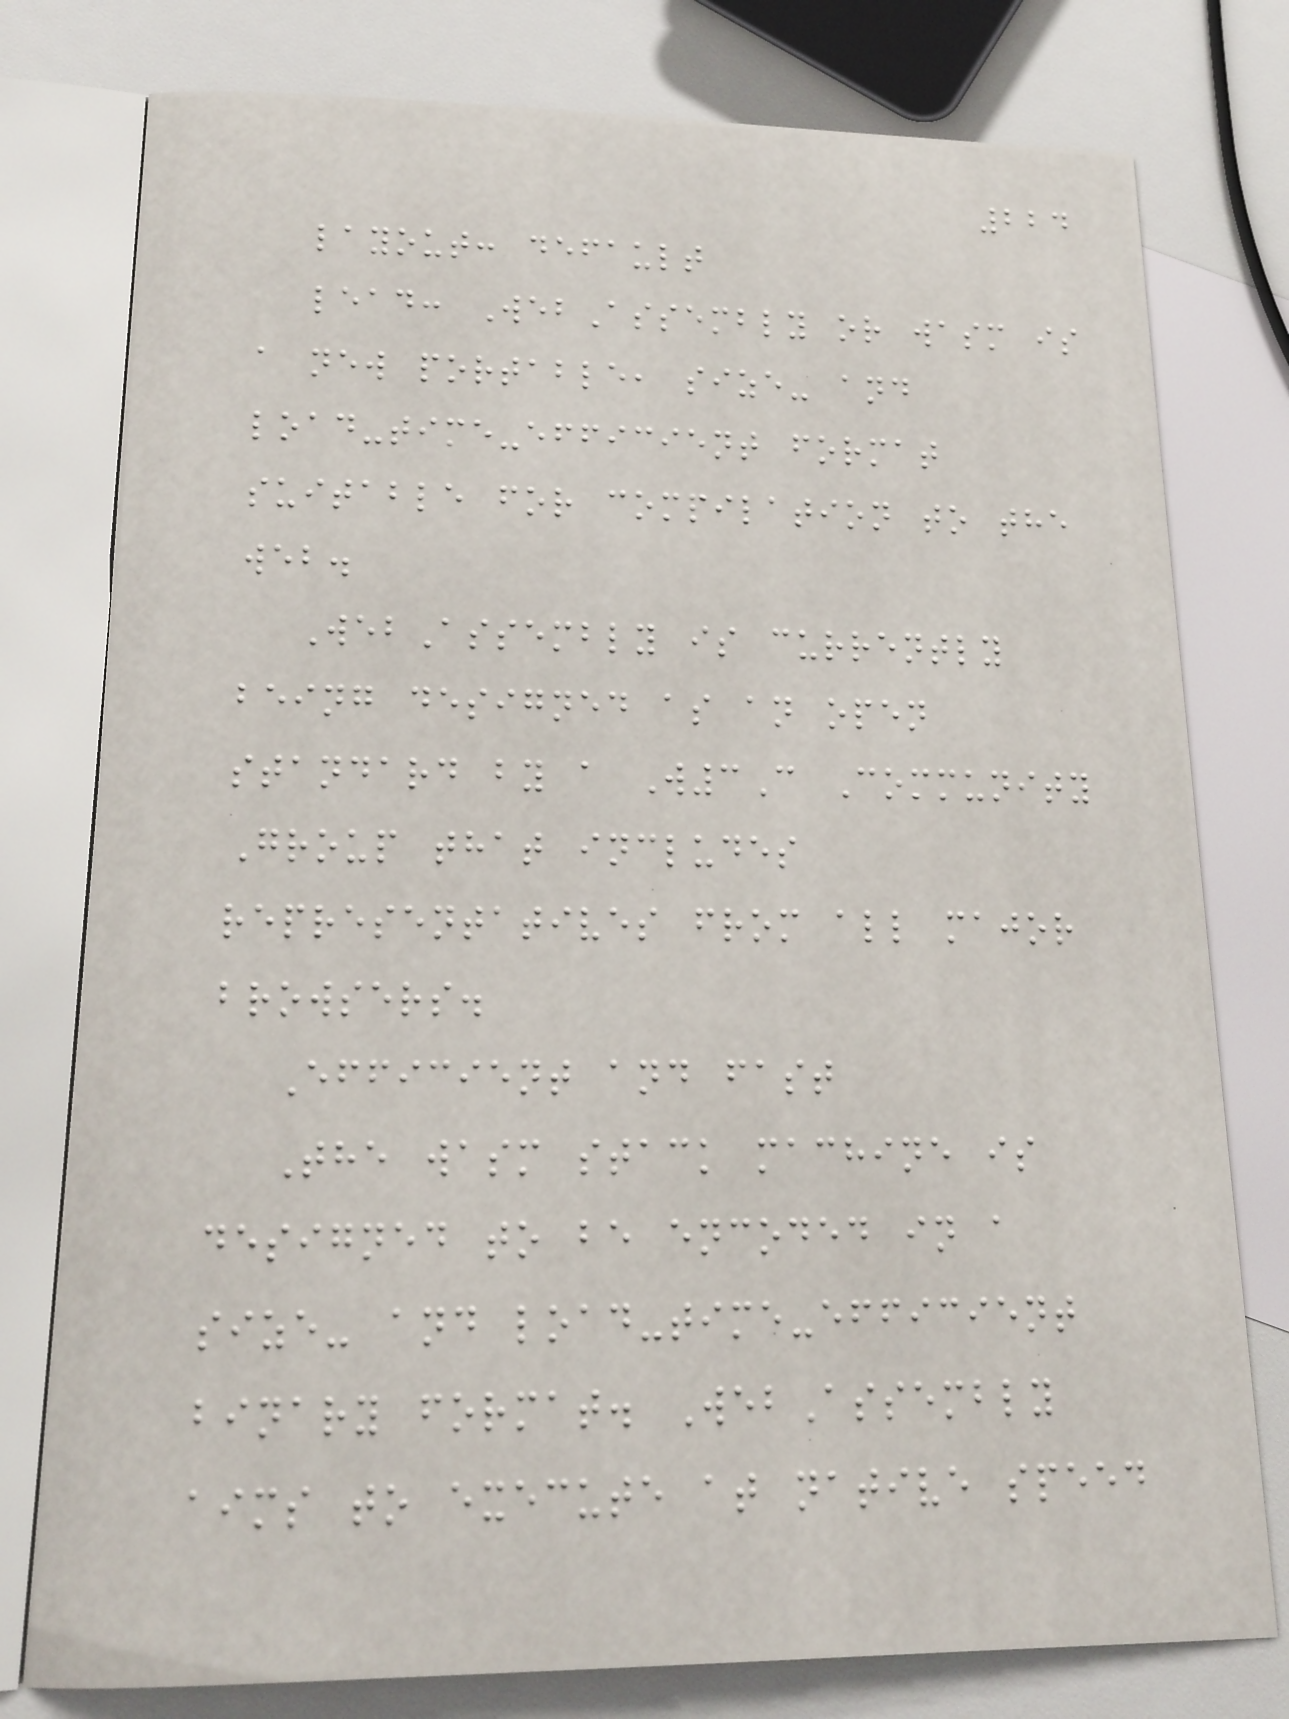224
layout: default
lead: WebAssembly or wasm is
a new portable, size- and
load-time-efficient format
suitable for compilation to the
web.
WebAssembly is currently
being designed as an open
standard by a W3C Community
Group that includes
representatives from all major
browsers.
Efficient and fast
The wasm stack machine is
designed to be encoded in a
size- and load-time-efficient
binary format. WebAssembly
aims to execute at native speed
